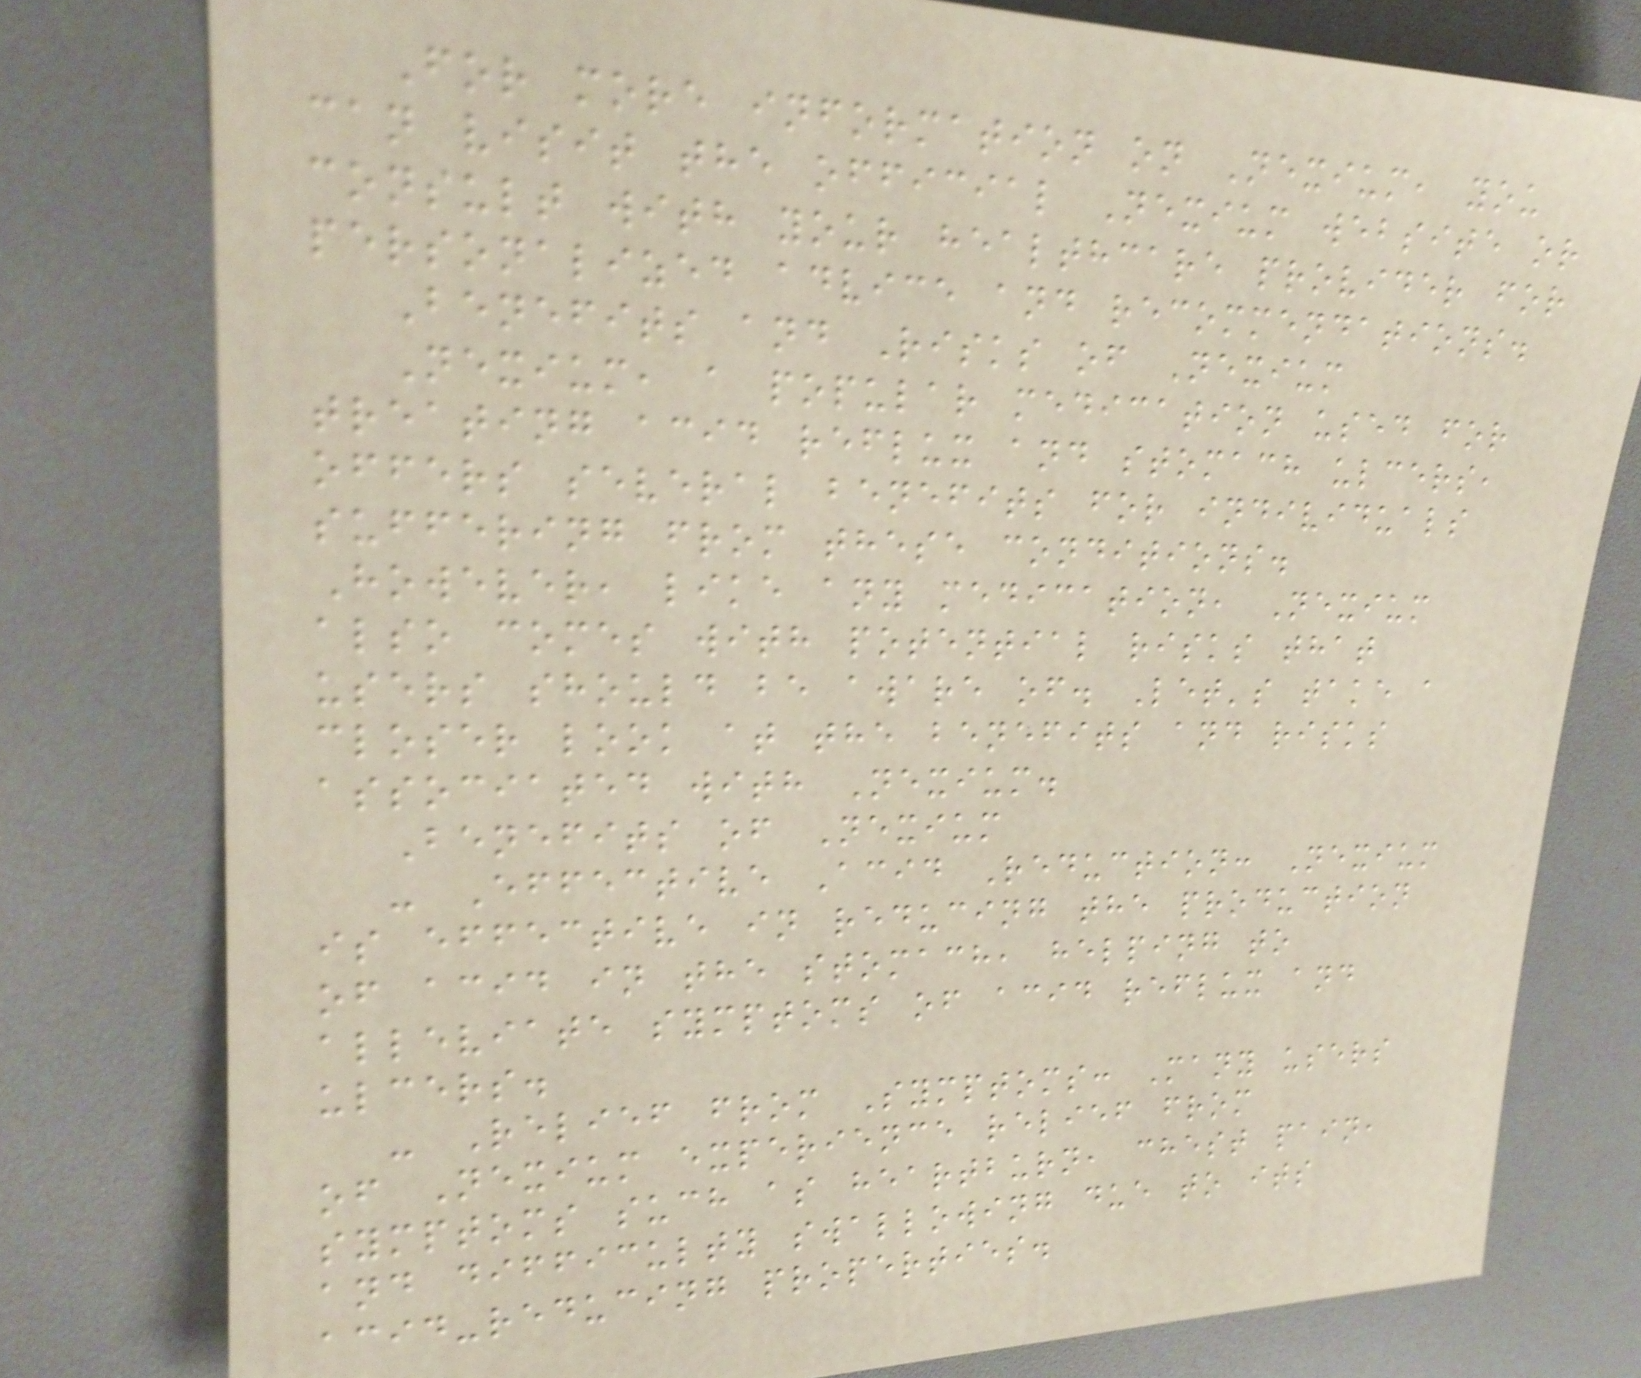For more information on Nexium, you
can visit the official Nexium website or
consult with your healthcare provider for
personalized advice and recommendations.
Benefits and Risks of Nexium
Nexium, a popular medication used for
treating acid reflux and stomach ulcers,
offers several benefits for individuals
suffering from these conditions.
However, like any medication, Nexium
also comes with potential risks that
users should be aware of. Let's take a
closer look at the benefits and risks
associated with Nexium.
Benefits of Nexium
- Effective Acid Reduction: Nexium
is effective in reducing the production
of acid in the stomach, helping to
alleviate symptoms of acid reflux and
ulcers.
- Relief from Symptoms: Many users
of Nexium experience relief from
symptoms such as heartburn, chest pain,
and difficulty swallowing due to its
acid-reducing properties.
